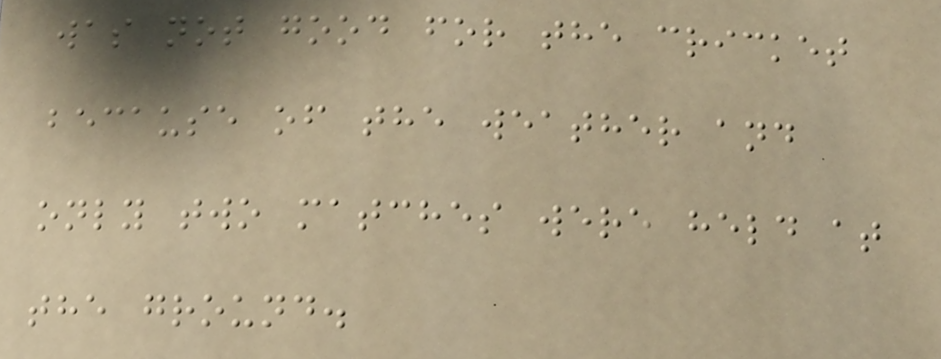was not good for the cricket
because of the weather and
only two matches were held at
the ground.
